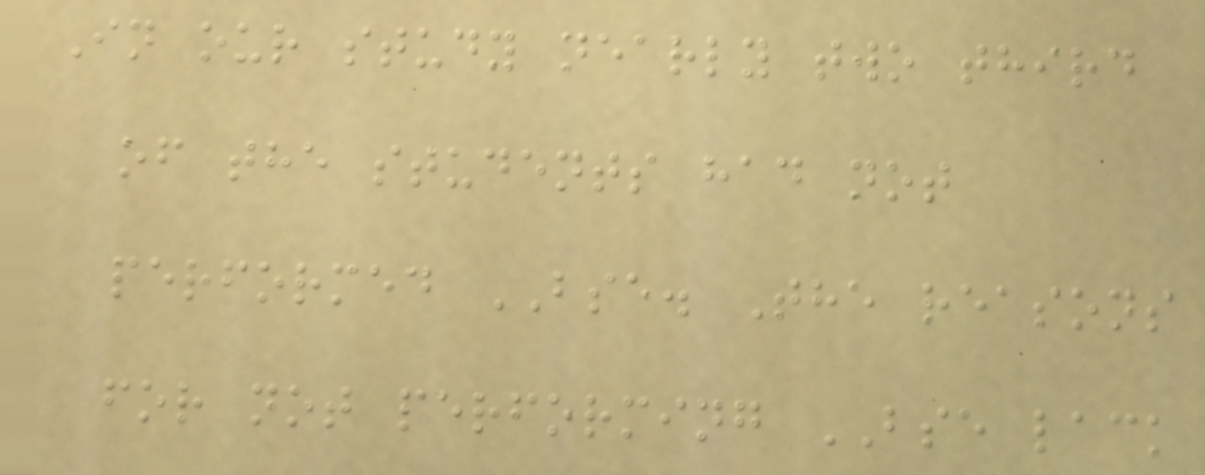In our study nearly two third
of the students had not
performed BSE. The reasons
for not performing BSE lack
